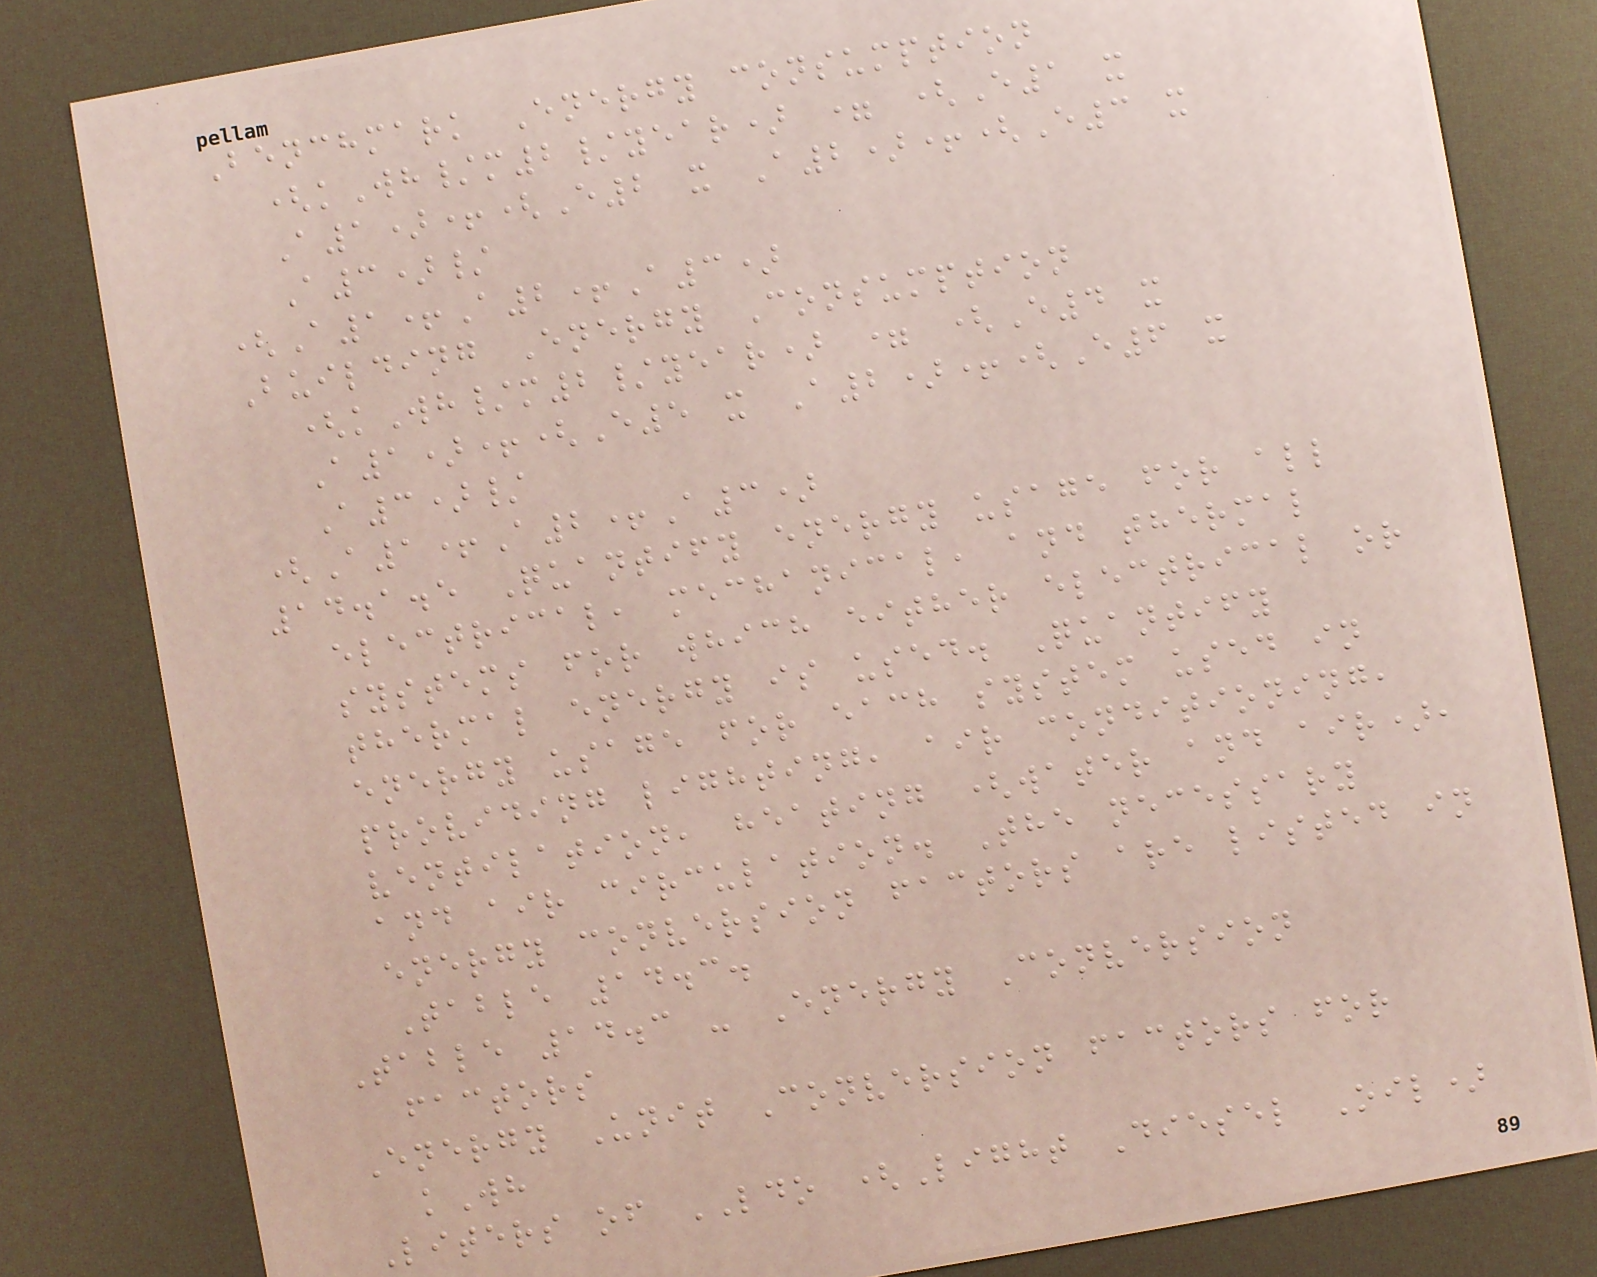Benchmark Energy consumption
(kWh/m2/year) = (E1 x
A1)+(E2 x A2)+(E3 x
A3)/
(A1+A2+A3)
Building Energy Consumption
(kWh/m2/year) = (E4 x
A1)+(E5 x A2)+(E6 x
A3)/
(A1+A2+A3)
14.1.5 Quantify energy usage for all
electrical, mechanical, and thermal
systems for which either electrical or
thermal energy is used. Quantify
energy usage for each system used in
providing lighting, air conditioning,
ventilation, heating (water and air),
and air circulation. The necessary
energy conversion factors are listed in
Table 14.3.
Table 14.3 - Energy Conversion
factors
Energy Unit Conversion factors for
kWh
Liters of LDO (Light Diesel Oil)
